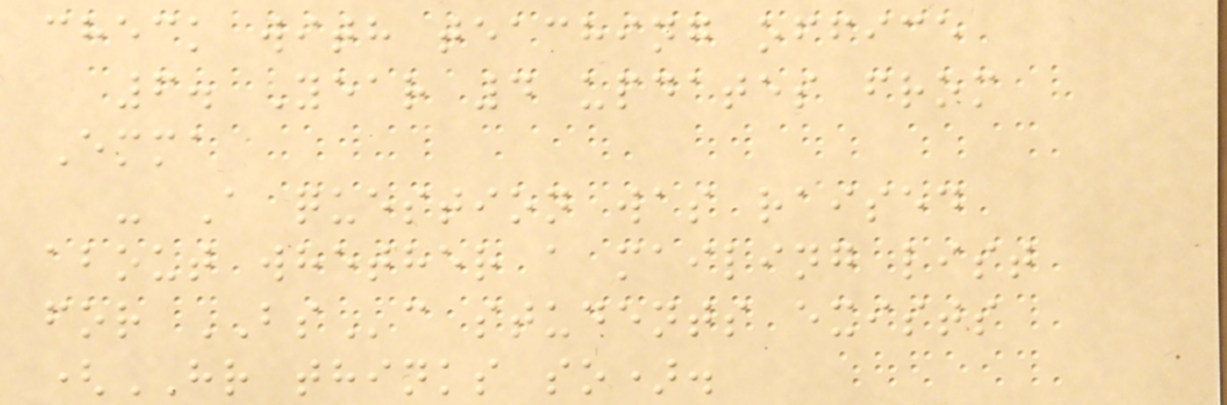check with teaching office
6. Year 4 updates from
Emma
- A question was raised
about whether a mailing list
for BSc students exists
(HR thinks so).
